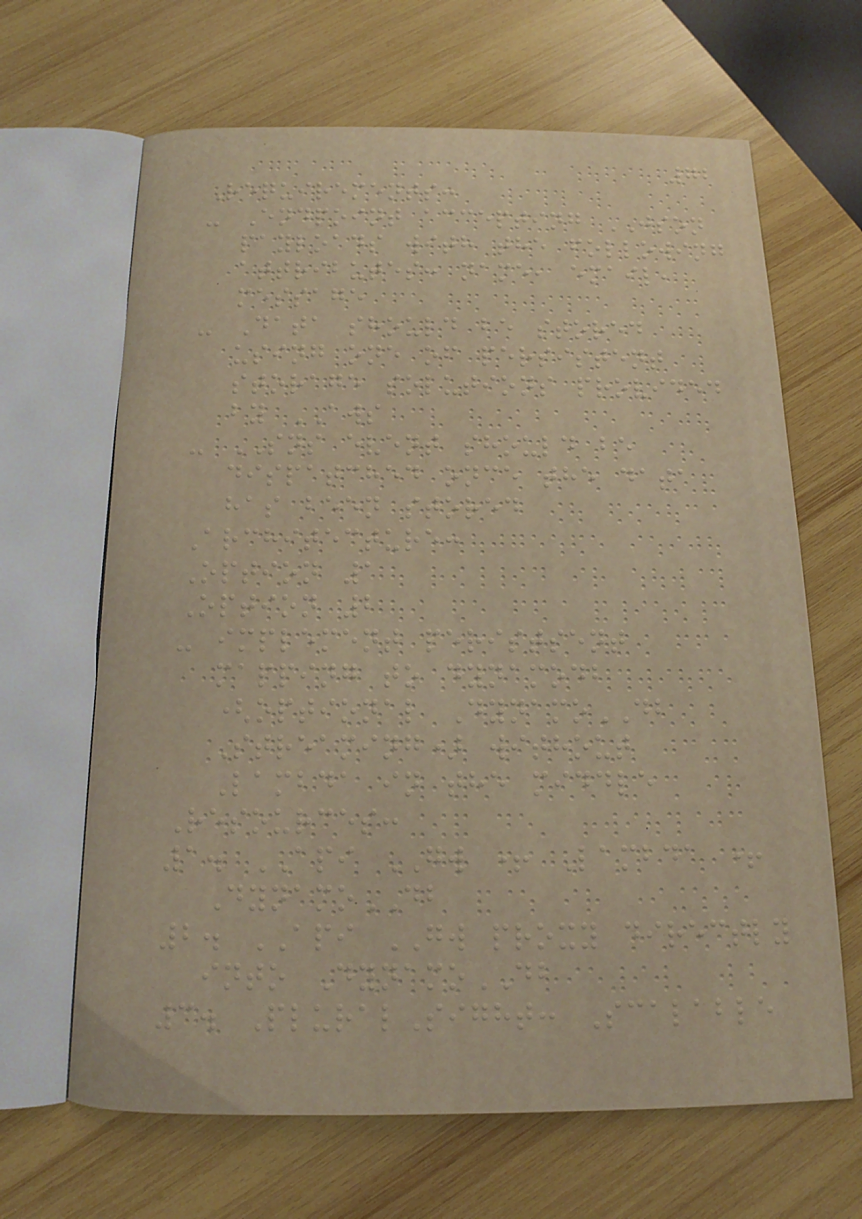72
Requirements:
- Endpoint accepting JSON
payloads with the following
attributes: name, email,
message
- Data should be stored
using one of persistent
storage solutions provided
by AWS
- SNS event should be
dispatched once the data
has been stored
Architecture:
Option 1
Option 2
- implement peristsent
mapping to dynamodb
(optional DynamoDB
Streaming) without
Lambda in the middle
Resources:
1. API GW + Lambda +
DynamoDB
2. API GW proxy directly
into DynamoDB
3. PluralSight: Scalable
